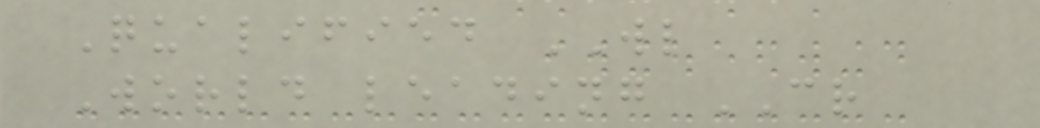Qualified WL
World leading CR
